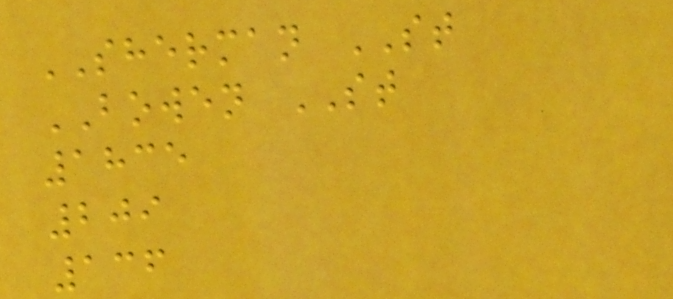SHERMAN ST
BOWEN ST
1835
209
136
